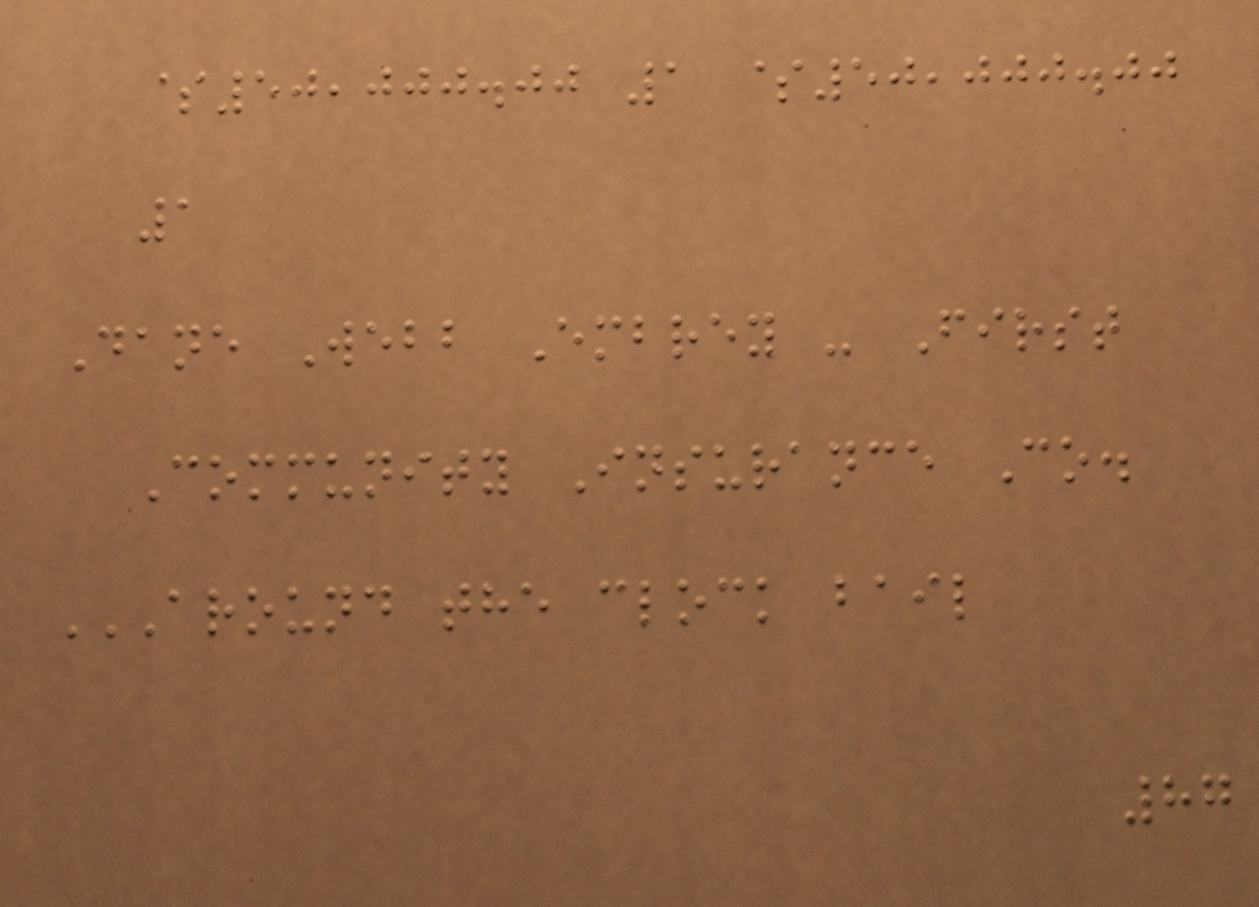$50,000.00 1 $50,000.00
1
Dane Webb Embrey - First
Community Insurance Co.
AROUND THE CLOCK BAIL
87
